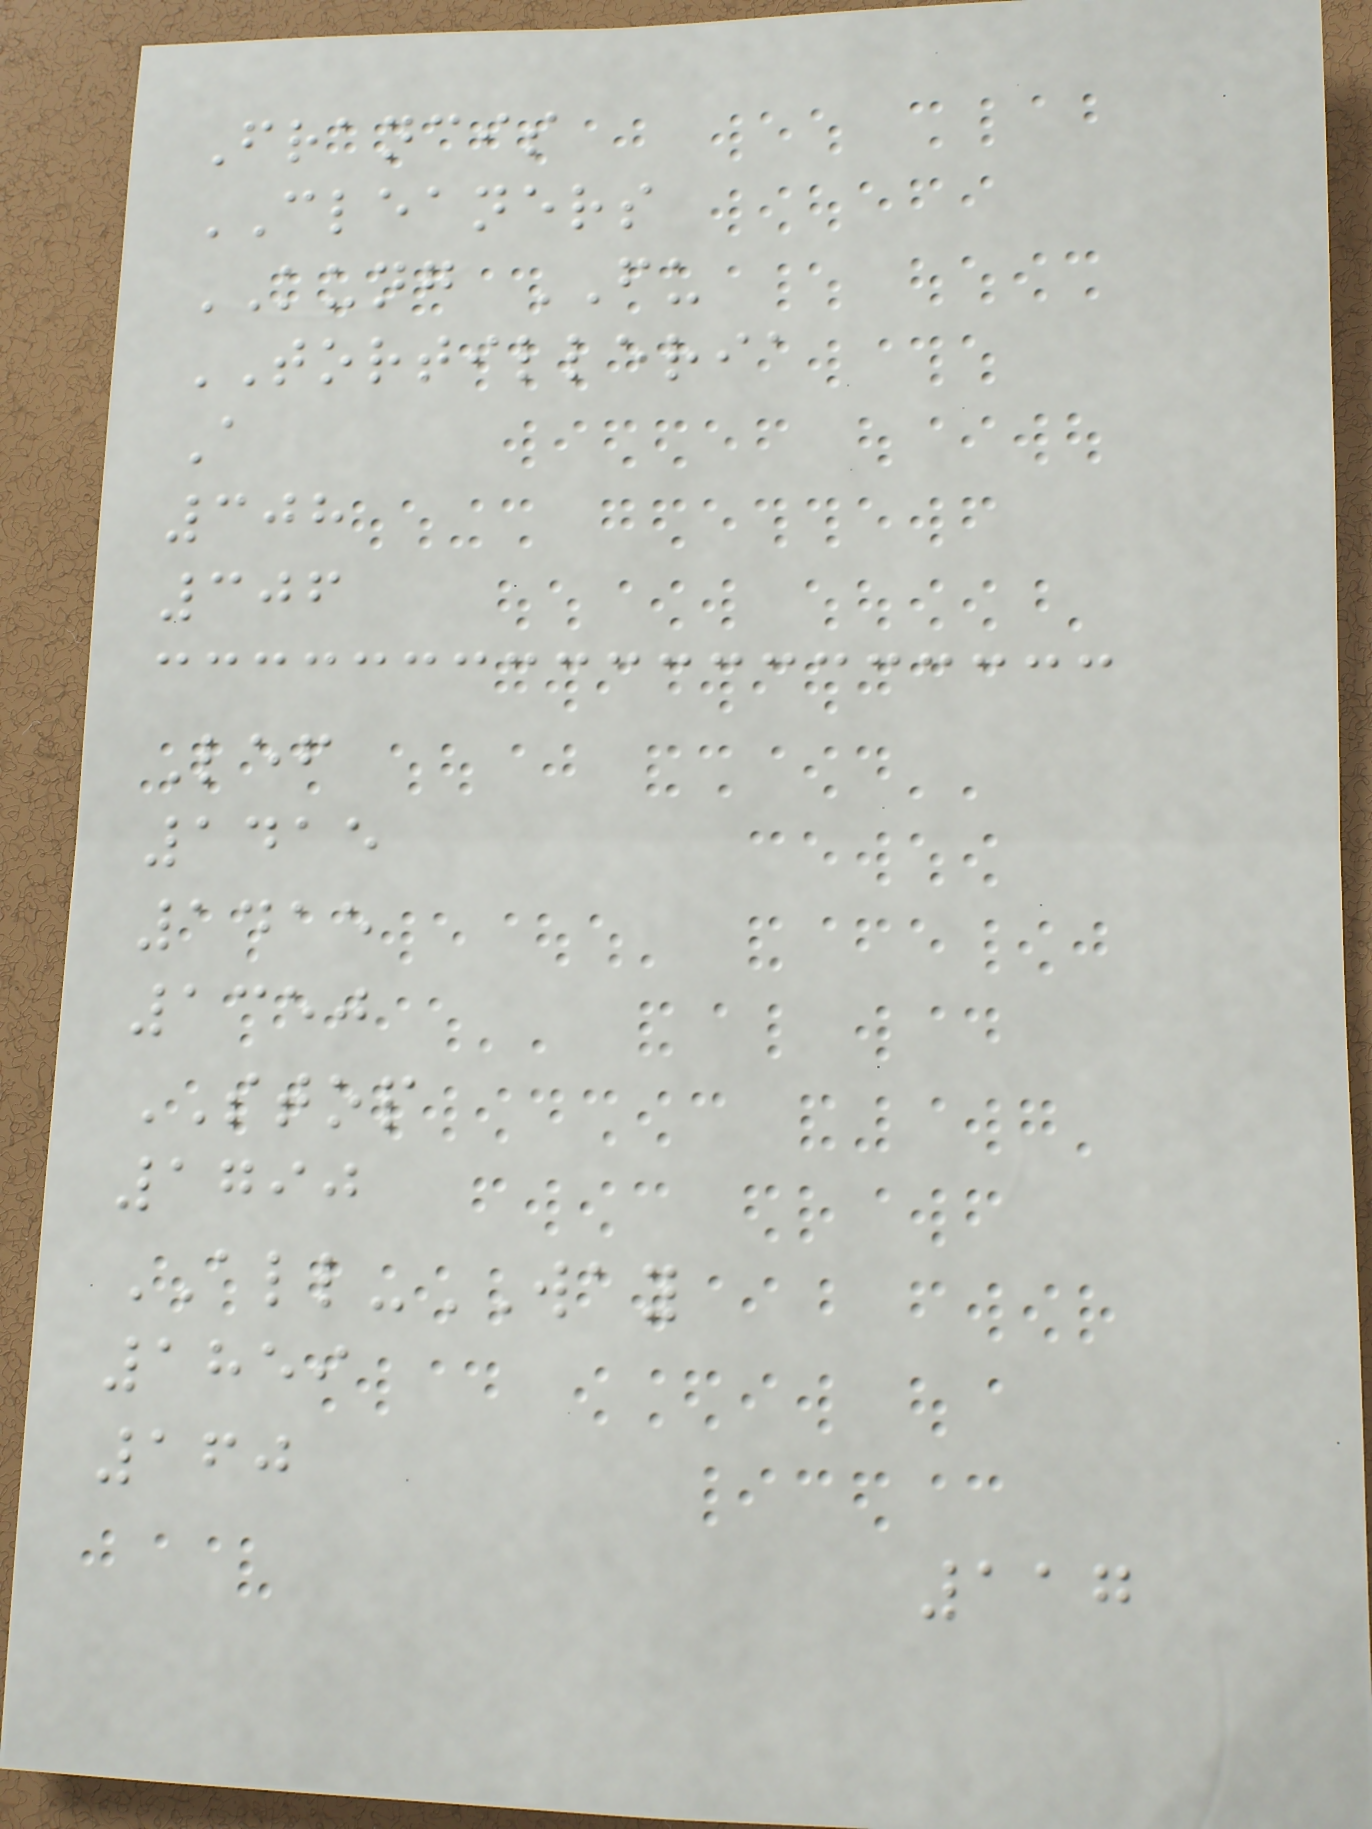Francis
CLEANERS
KUNG FU
TORTILLERIA
A
308
306
Lef
1415
1415
1350
STOP
1790
ALL-WAY
1859
160
117
